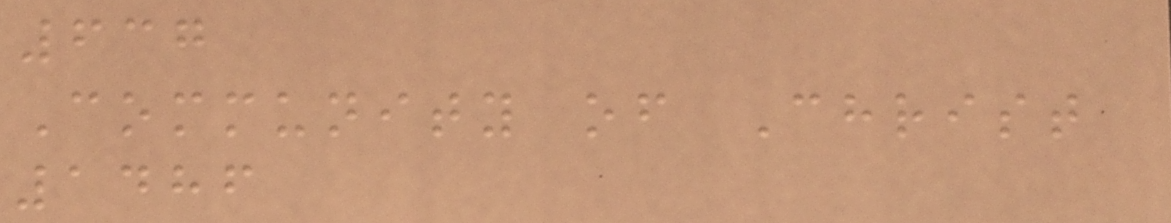637
Community of Christ
1486
